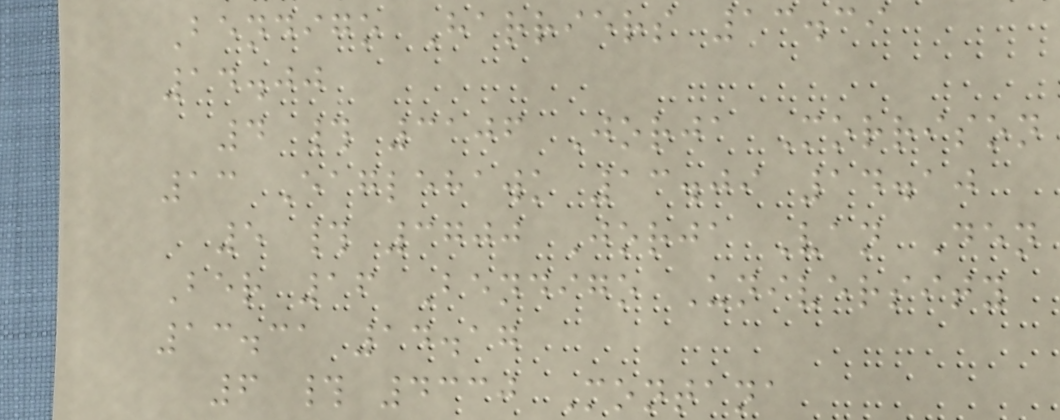Bendigo Harriers 13.39
14.00
4 # 3106 Jorja Morrison
13 Eaglehawk 13.09 14.10
5 # 3700 Jorja Van Den
Ber 16 Bendigo University
13.31 14.17
6 # 4330 Montana
